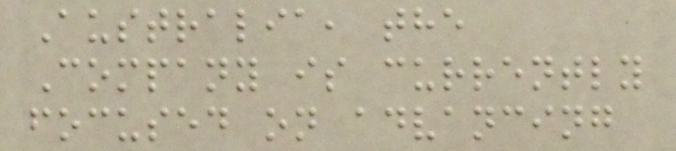Australia, the
Company is currently
focused on advancing
